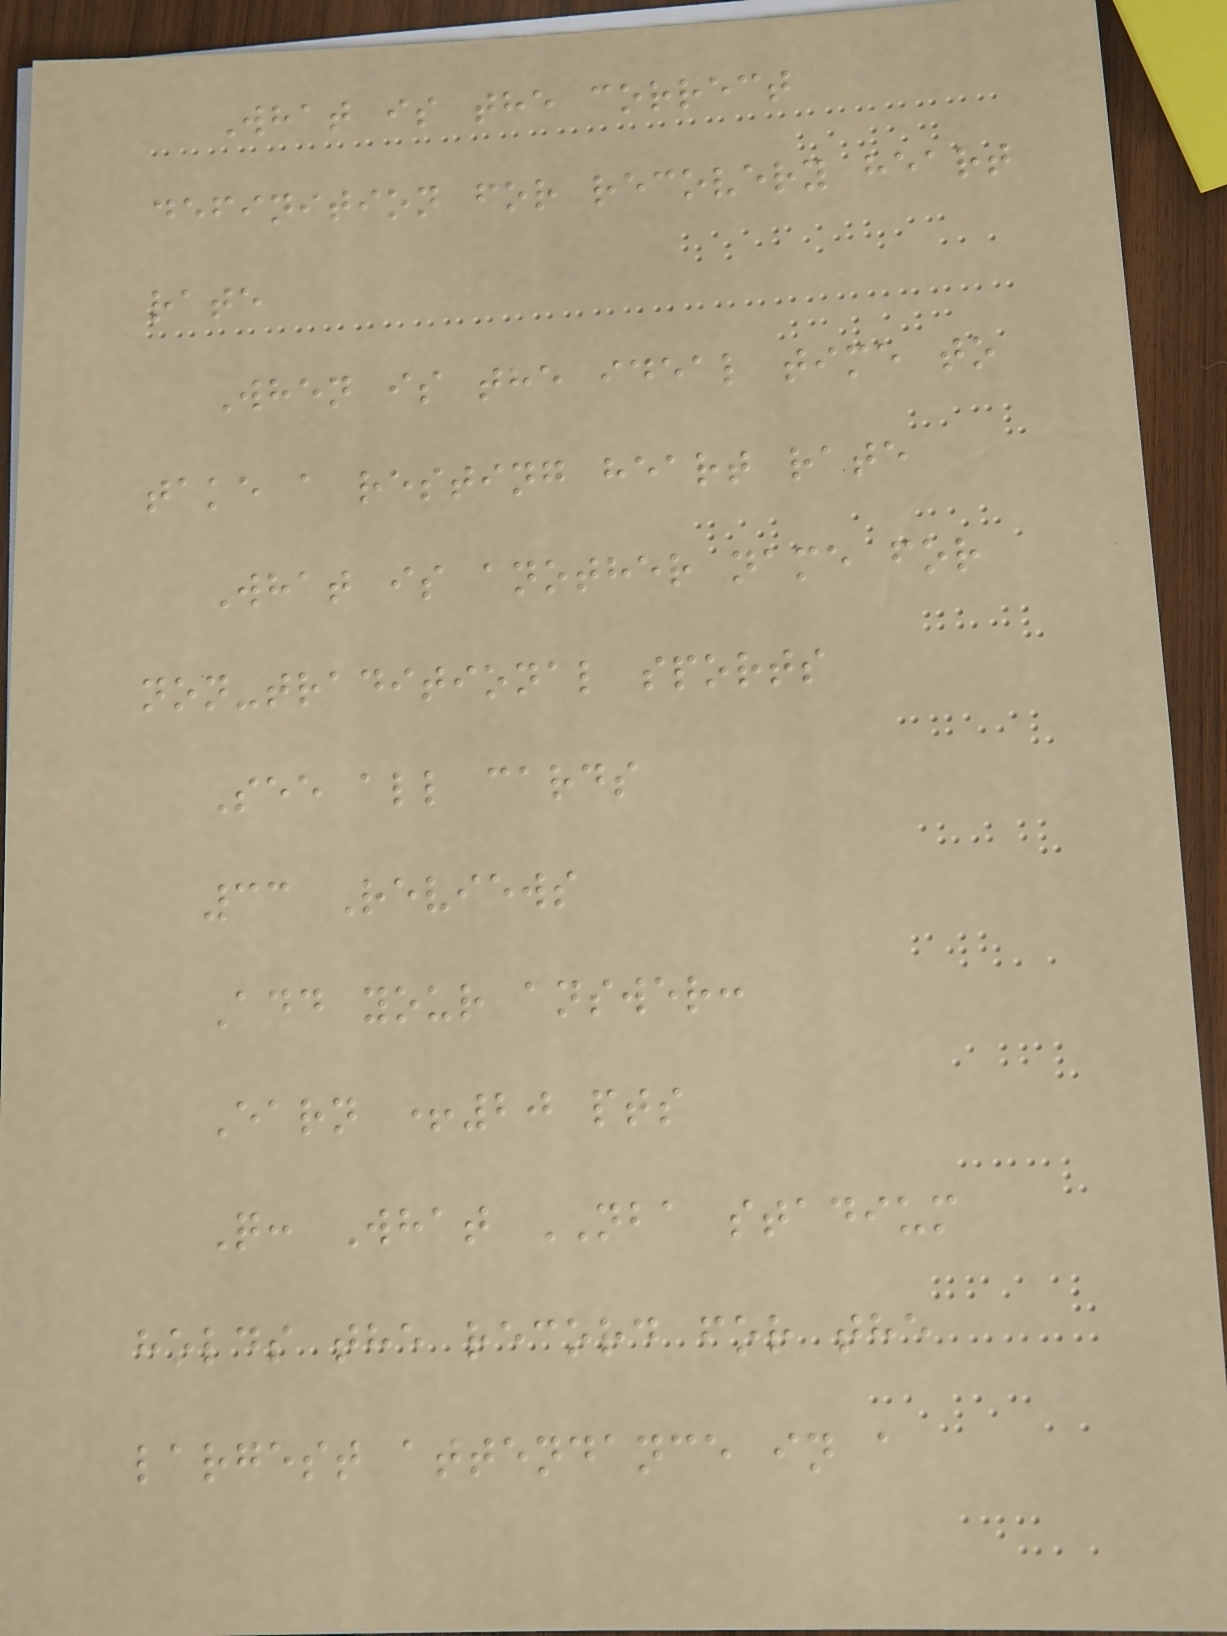What is the correct
definition for recovery heart
rate
When is the ideal time to
take a resting heart rate
What is another name for
non-traditional sports
See all cards
33 Reviews
Add your answer:
Earn +20 pts
Q: What NBA stadium
holds the record for the
largest attendance in a
